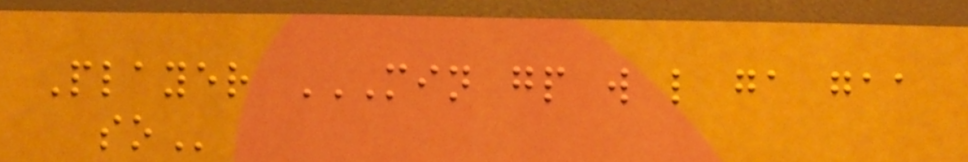Player MIN GP W L GA GAA
SO
